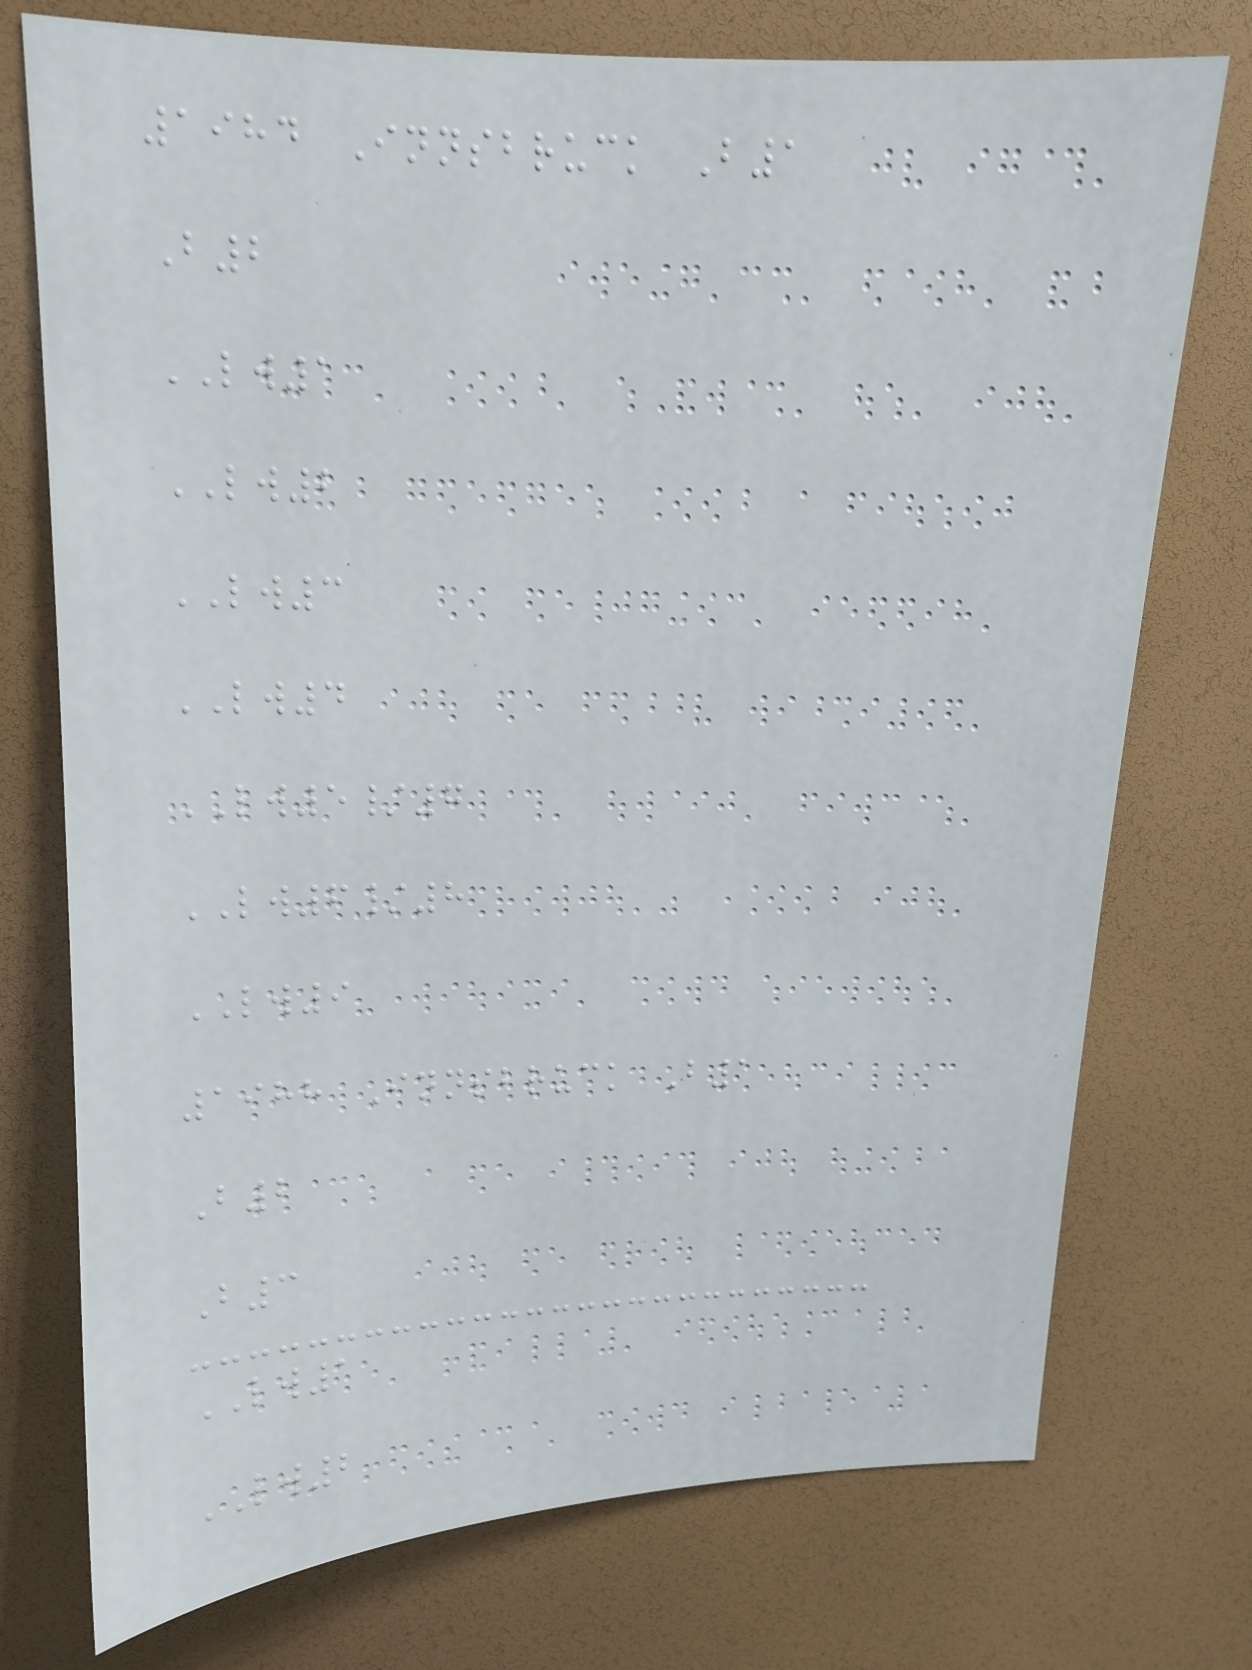1984 Innsbruck B1
B2
LW1
LW2
LW3
LW4
LW5/7
LW6/8
LW9
1988 Innsbruck B1
B2
B3
LW1
LW2
